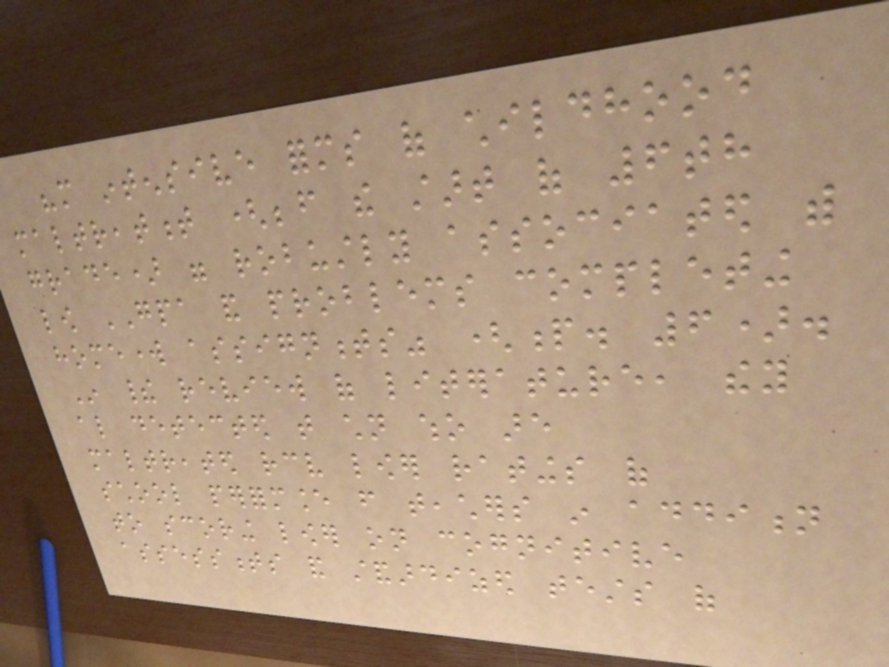"more intensive forms of childhood
maltreatment (before the start of 6th
grade) were robustly associated with
low GPA and problems completing
homework assignments" (p. 6).
In their review of literature, they
also detected that children who are
maltreated receive lower ratings of
school performance from teachers in addition
to scoring lower on cognitive
assessments and standardized tests of
